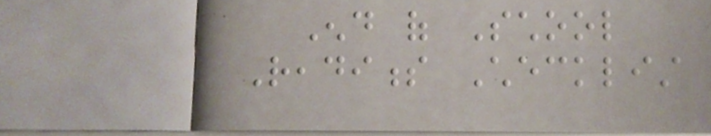End of School
Readiness Checklist
